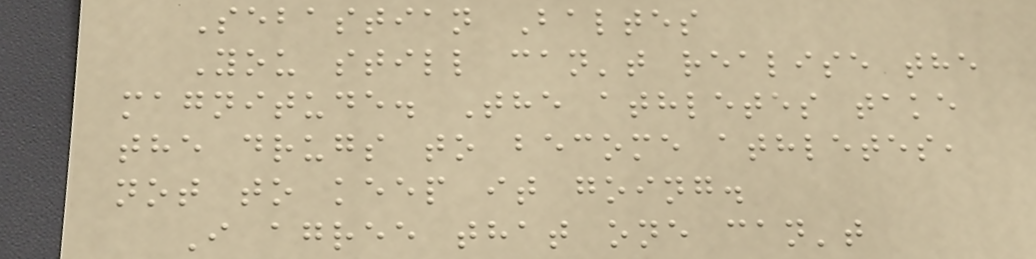Sebastian Baltes
You still can't realise the
magnitude. The athletes take
the drugs to become athletes,
not to keep it going.
I agree that one can't
